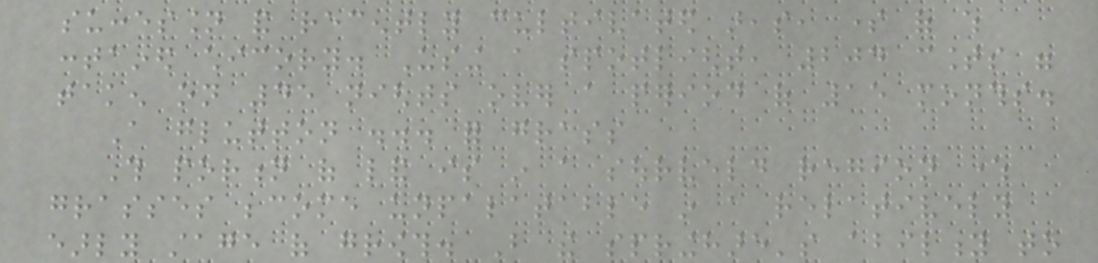succession and recently cultivated areas, some of which
contained chicory. Using a spotlight, 204 counts were
taken on 45 nights over a period of 15 months.
A glutton ... for grass
This portion of land is in a sourveld region where
grasses become unpalatable in a relatively
early stage of growth. But the springhare's ability to
